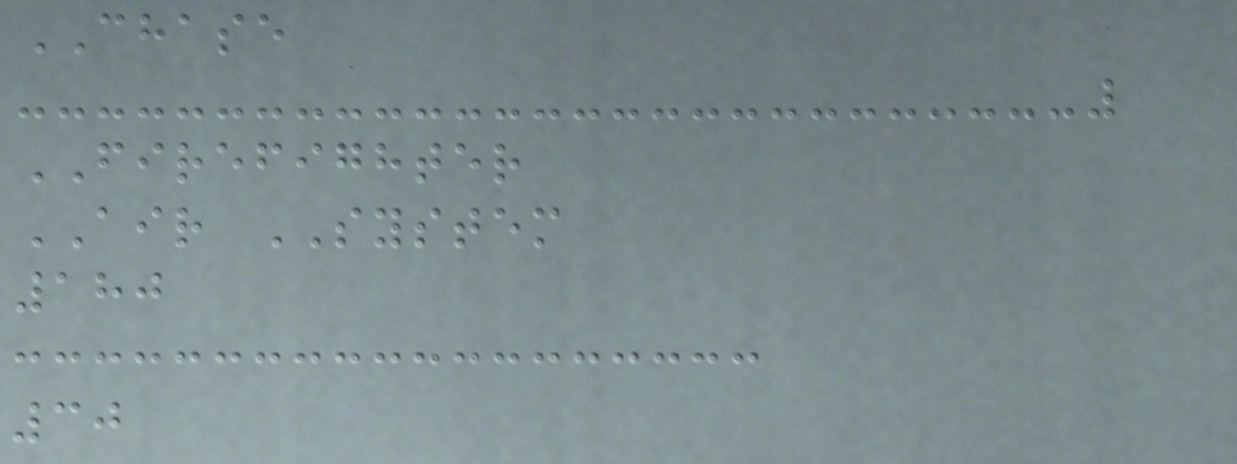CHASE
FIREFIGHTER
AIR SYSTEM
180
30
